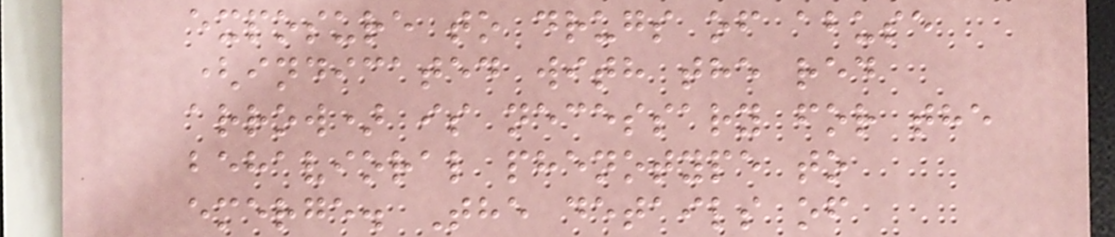exposure to drugs of abuse
(indicated with the red
arrow) is necessary for the
behavioral phenotype to
emerge. The details of
